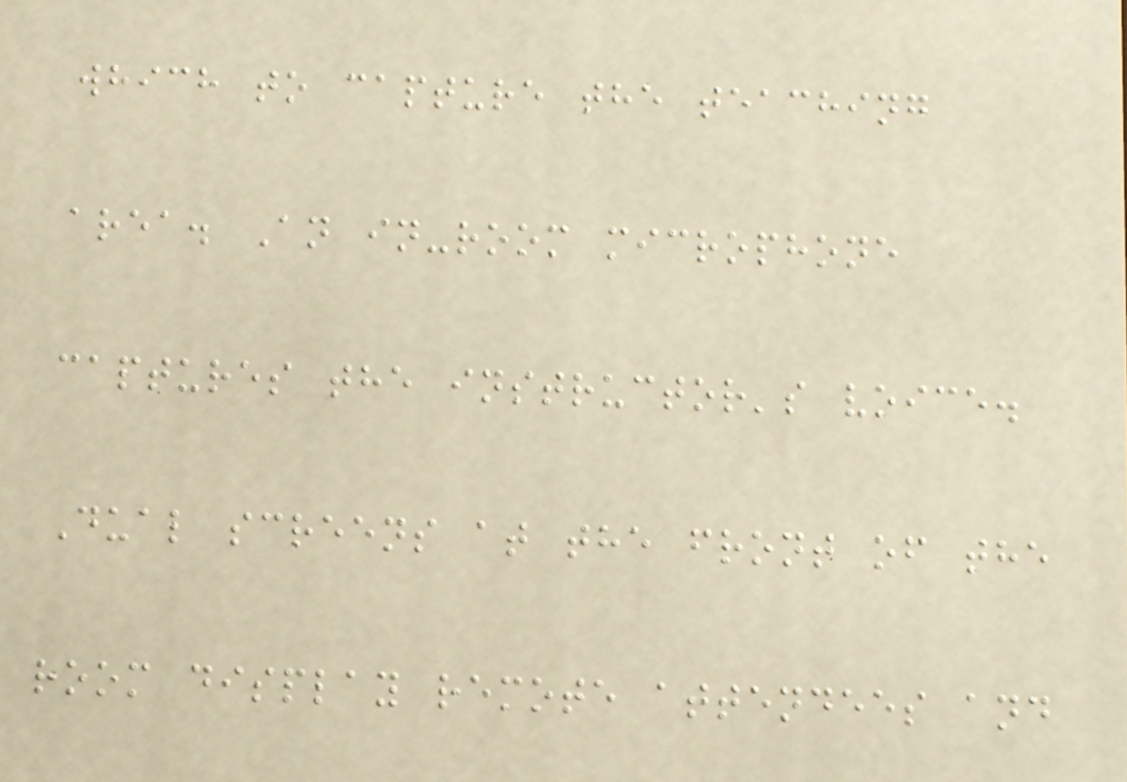which to capture the teaching
area. An in-room microphone
captures the instructor's voice.
Dual screens at the front of the
room display remote attendees and
